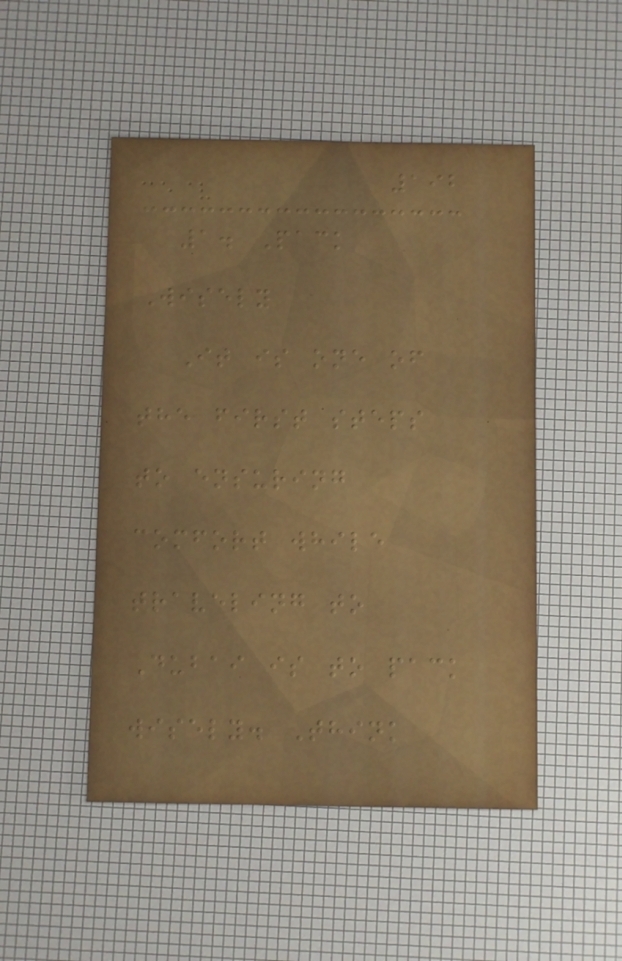192
1. Pack
Wisely
It is one of
the first steps
to ensuring
comfort while
traveling to
Dubai is to pack
wisely. Think
